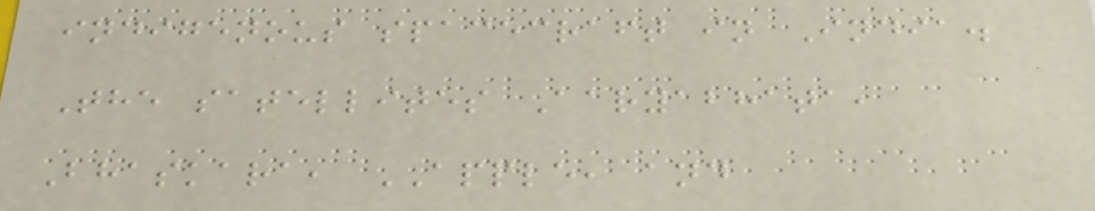indigenous spacecraft in India.
The satellites Aaryabhata,
Bhaskara, APPLE, and
